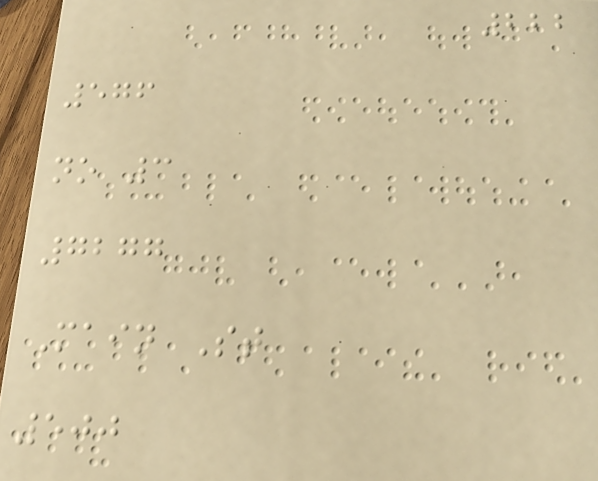222
576
no 3
7277
Main St
500
